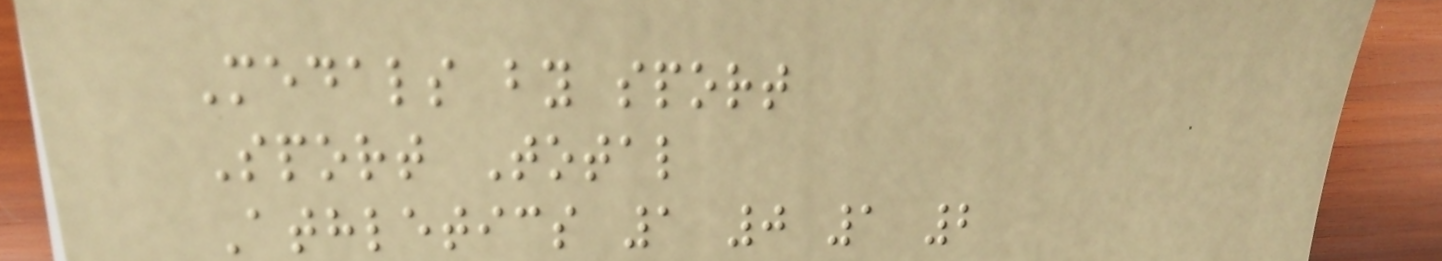Medals by sport
Sport Total
Athletics 1 0 1 2
